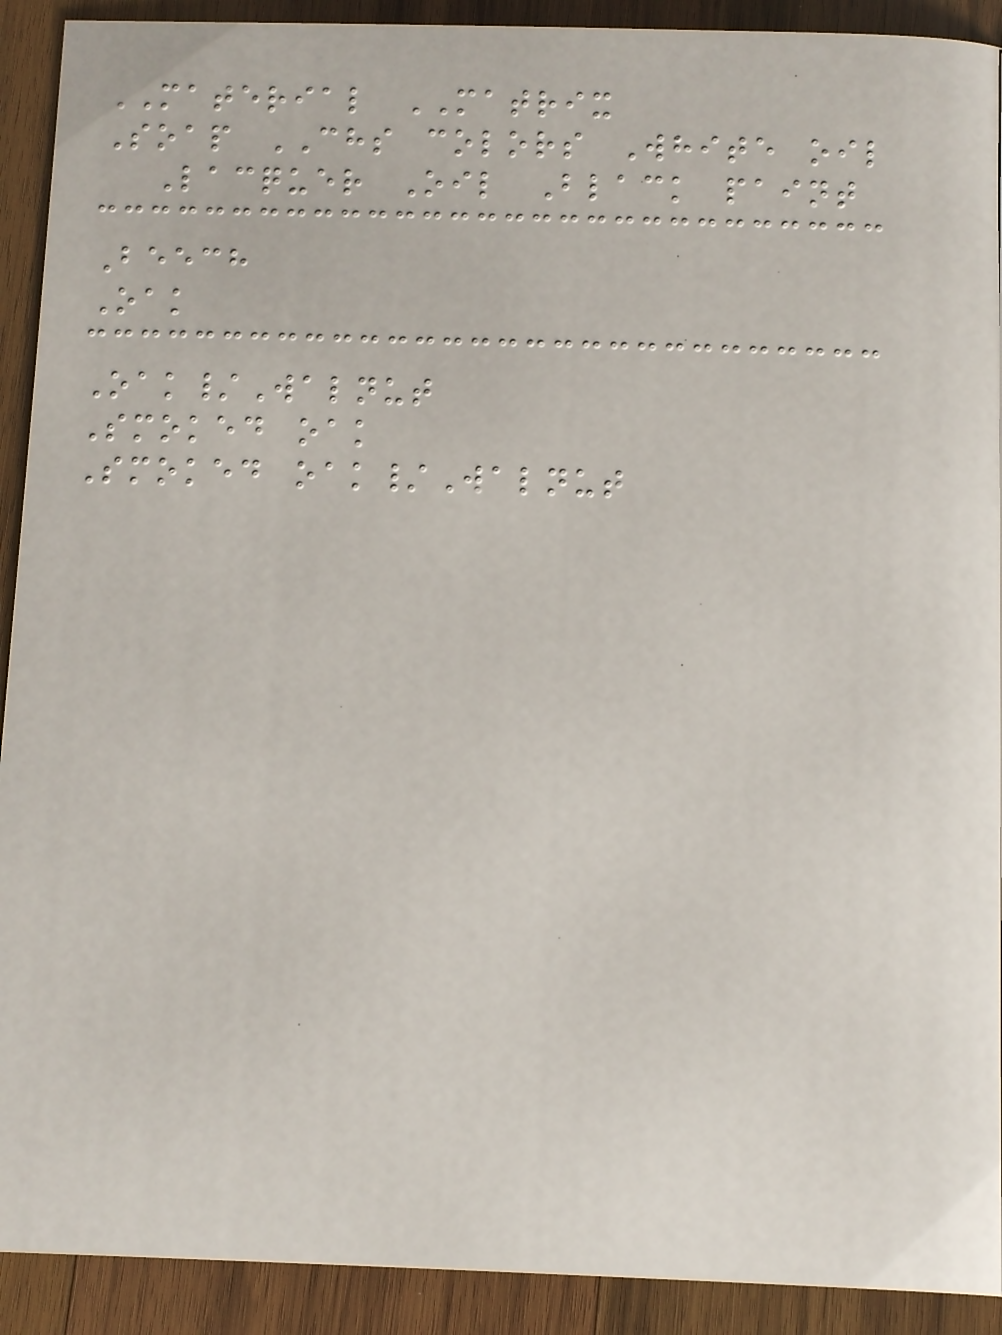MATERIAL MATRIX
Soap CHS colors White oil
Lacquer Oil Black paint
Beech
Oak
Oak/Walnut
Smoked oak
Smoked oak/Walnut
